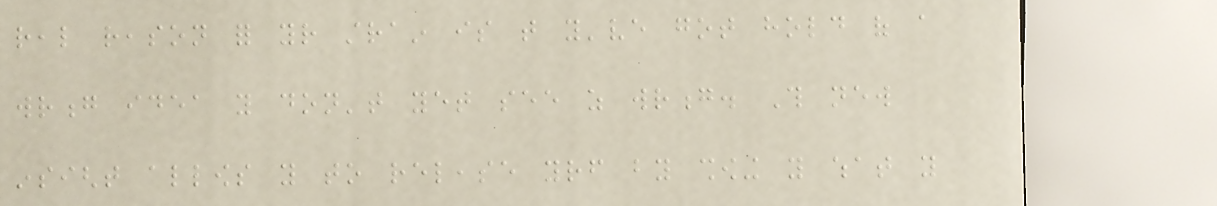real reason for your strain is that you've got hold of a
wrong idea you don't yet see as wrong. This new
insight allows you to release yourself by showing you what you
